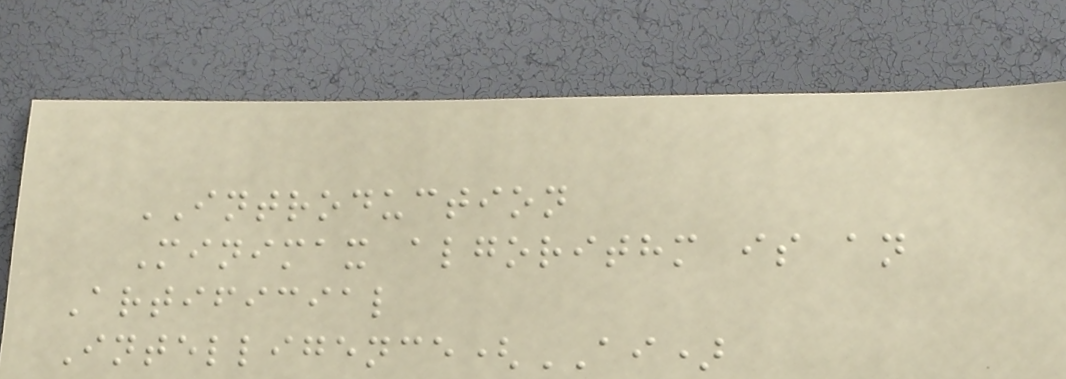INTRODUCTION
Minimax algorithm is an
Artificial
Intelligence(AI)
